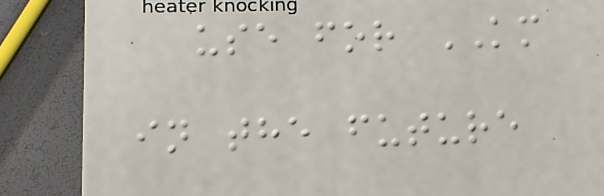use for KM
in the future
